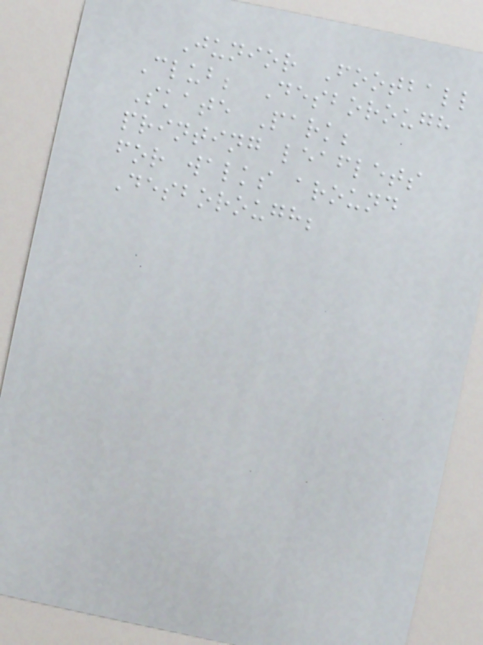Junior Football
Club; Desborough
Skate Park;
printing leaflets
for walks around
Desborough;
